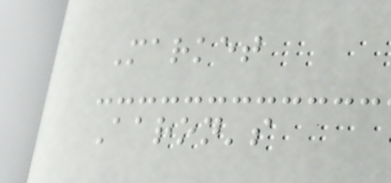Market
Aaron's
